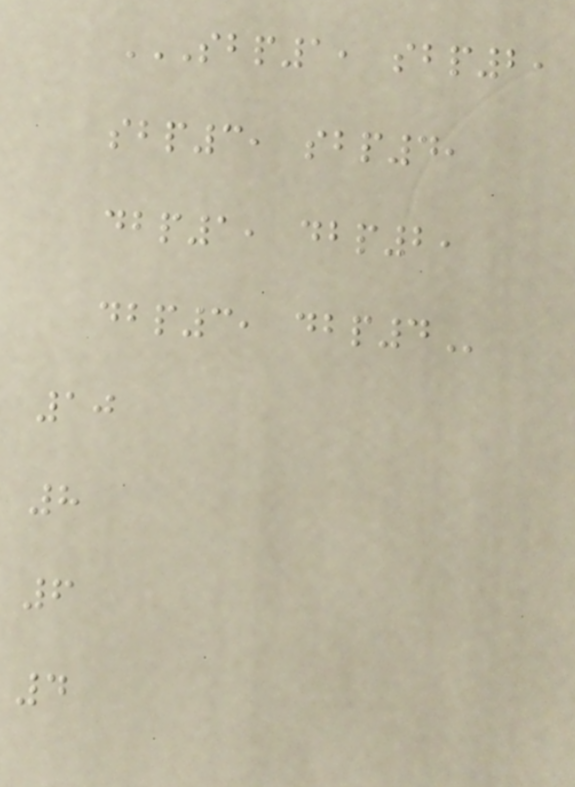SBP1, SBP2,
SBP3, SBP4,
DBP1, DBP2,
DBP3, DBP4
10
8
6
4
